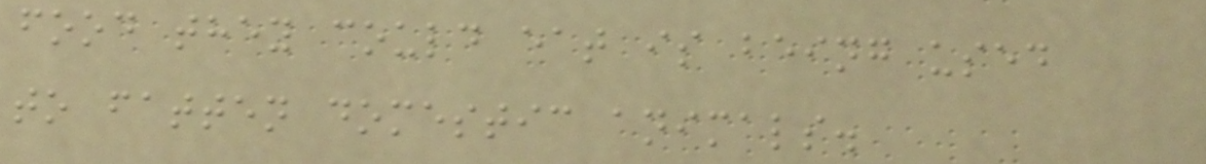food they could eat is being used
to fatten domestic animals.
